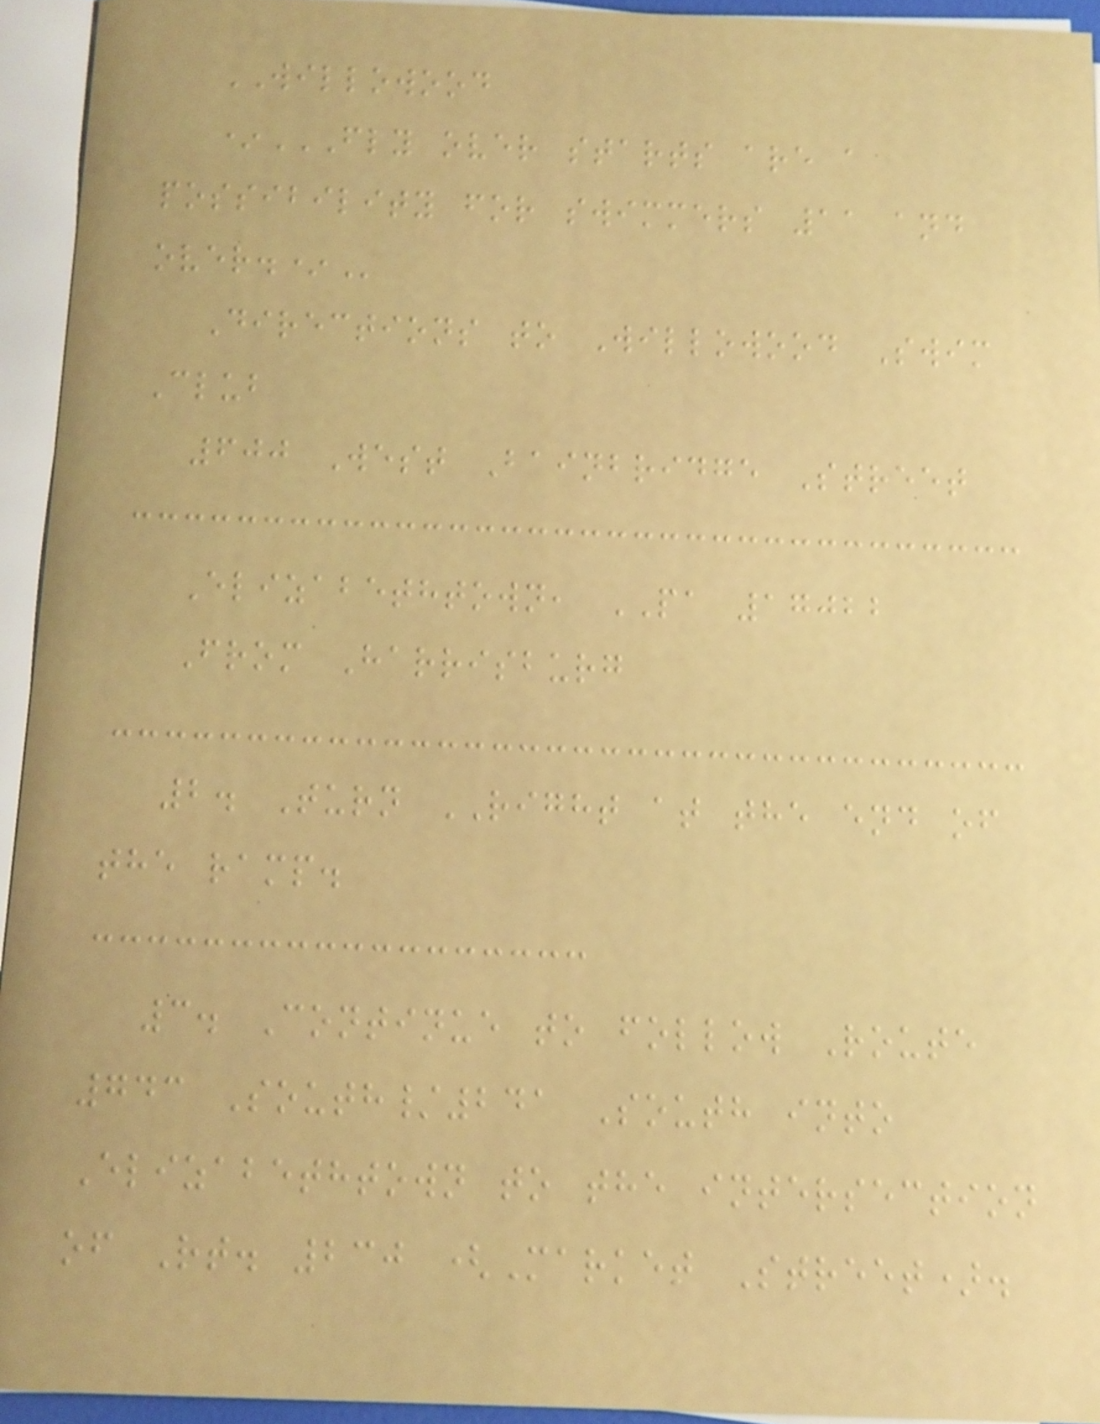WILLOWOOD
*FLY OVER STARTS ARE A
POSSIBILITY FOR SWIMMERS 11 AND
OVER.*
Directions to Willowood Swim
Club
600 West Bainbridge Street
Elizabethtown, PA 17022
From Harrisburg
2. Turn RIGHT at the end of
the ramp.
3. Continue to follow Route
743 South/241 South into
Elizabethtown to the intersection
of Rt. 230 (Market Street).
